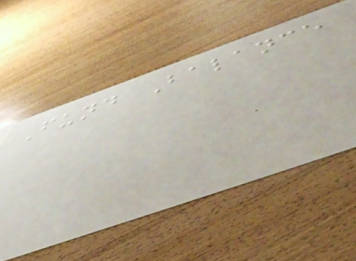Fund Balance
